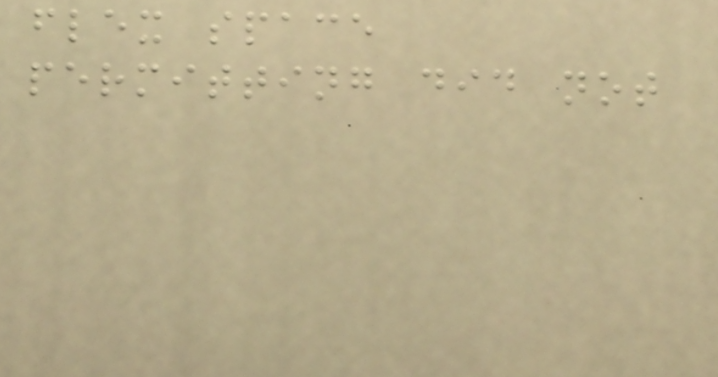flex space
permitting did not
